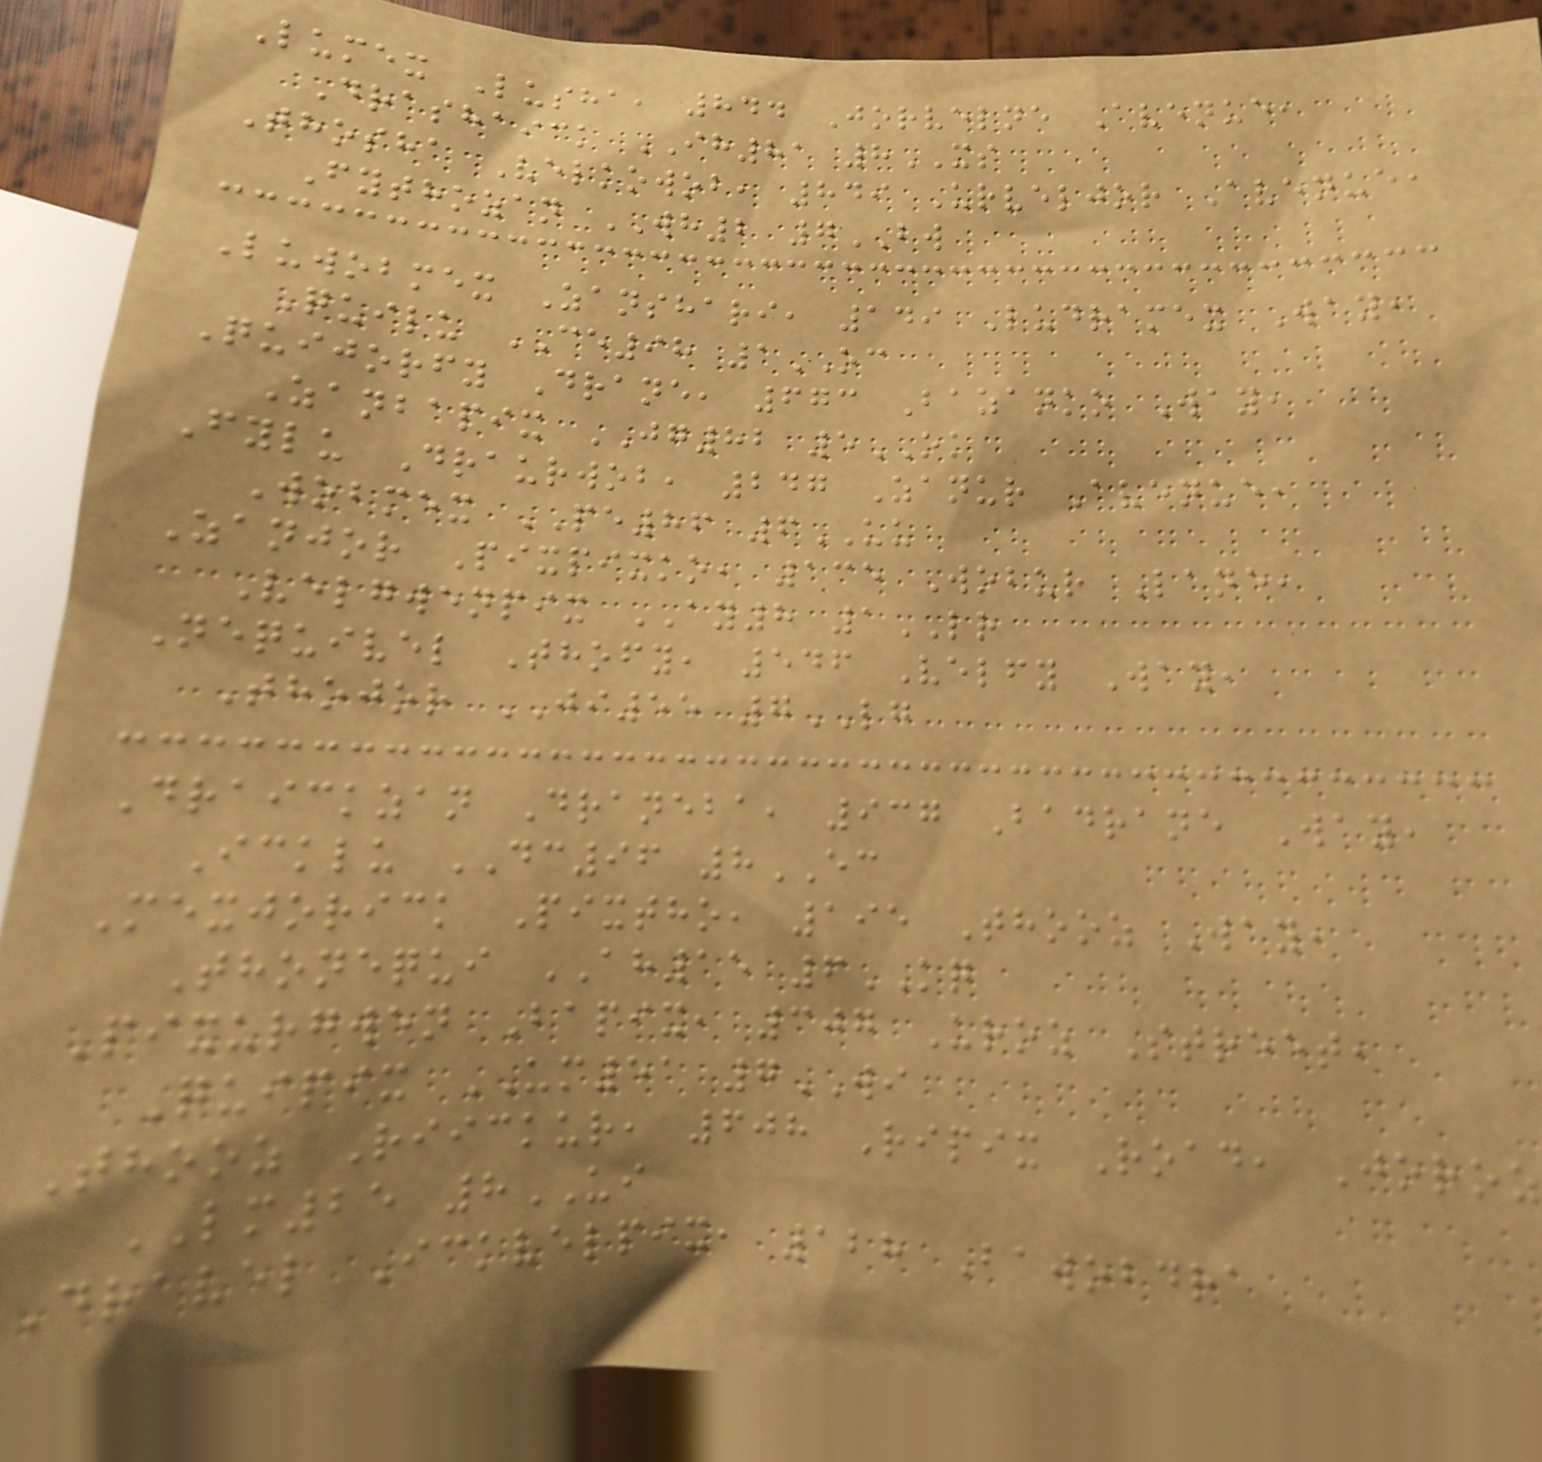Lumex Lusha, 844 Jorvelne Avenue,
Drashaick IH81 8XS
Thosha Velkowob, 849 Urveljor Avenue,
Fythozan WH2 7BW
Luwobmex Zanshari, 149 Ludramex Way,
Quilu CE98 1OC
Quijorfy Drane, 673 Bazanko Way,
Zanbapix JG82 5OK
Fylu Draurwob, 247 Zanur Avenue,
Wobmex PE86 6UU
Zanjor Pixpixko, 135 Wobur Lane,
Velgwenpix AY8 1LR
Nequivel Thofy, 546 Velfy Way,
Thojor JI55 7LG
Draickzan Draneba, 937 Badrane Way,
Icklu DC96 8EC
Mexjorick Pixtho, 195 Thooz Way,
Thonequi AH15 6KQ
Pixurgwen Bapix, 307 Uroz Street,
Quipix UM51 7WI
Thooz Riickur, 608 Ripix Road, Joroz
LM25 8UI
Dravel Ickvelpix, 128 Bawobdra
